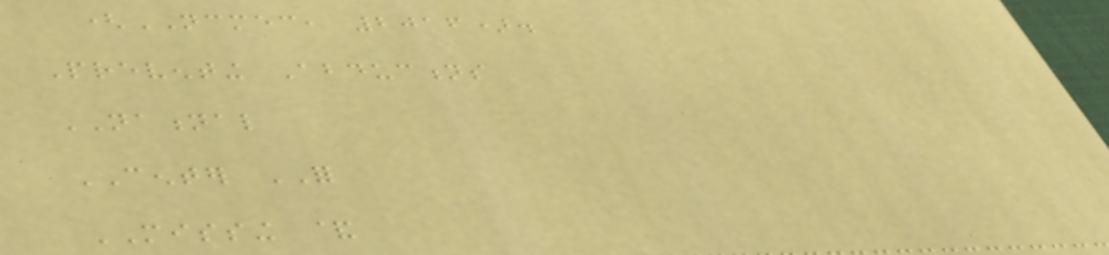(NCMEC, 2016).
Preventing Abductions
NATIONAL
CENTER FOR
MISSING &
